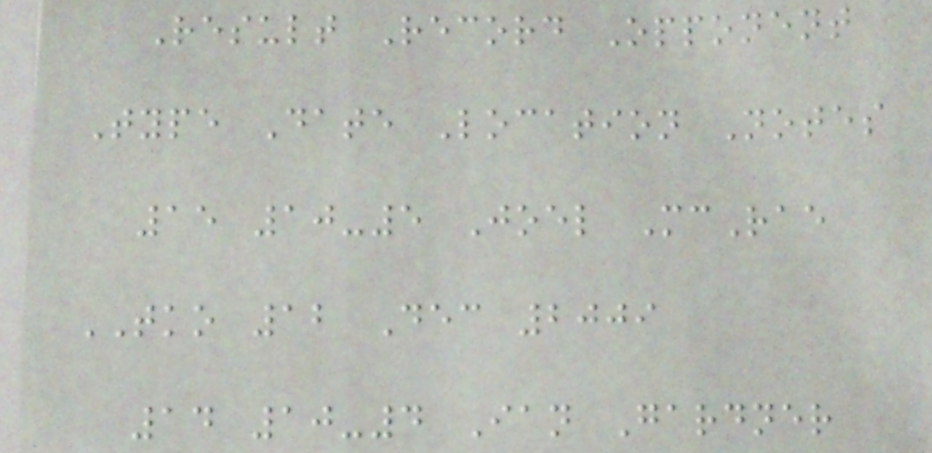Result Record Opponent
Type Date Location Notes
15 10-5 Joel McRae
TKO 12 Dec 2009
14 10-4 Ian Gardner
